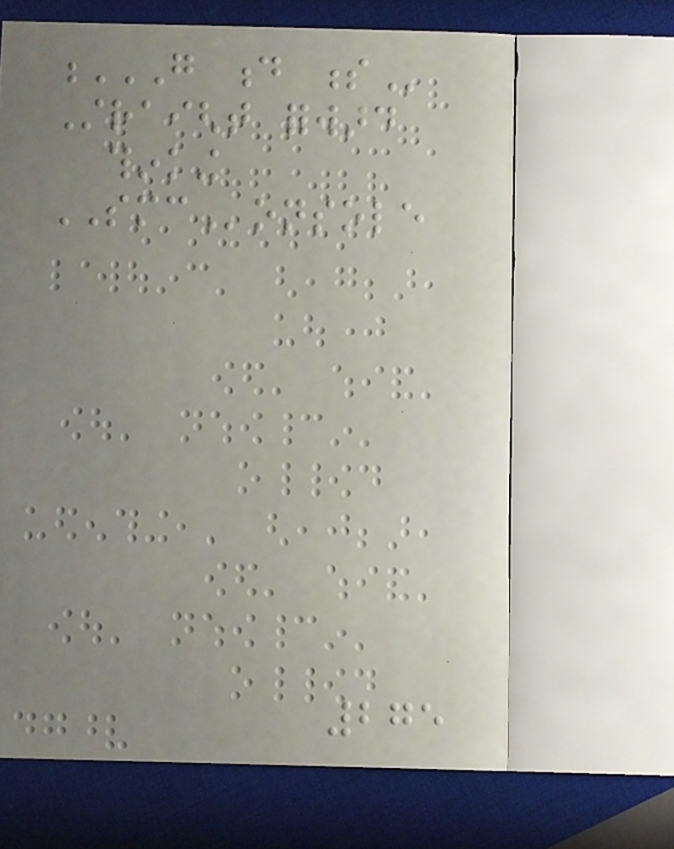G D S
Straight forward
thinking
SMConsole
275
